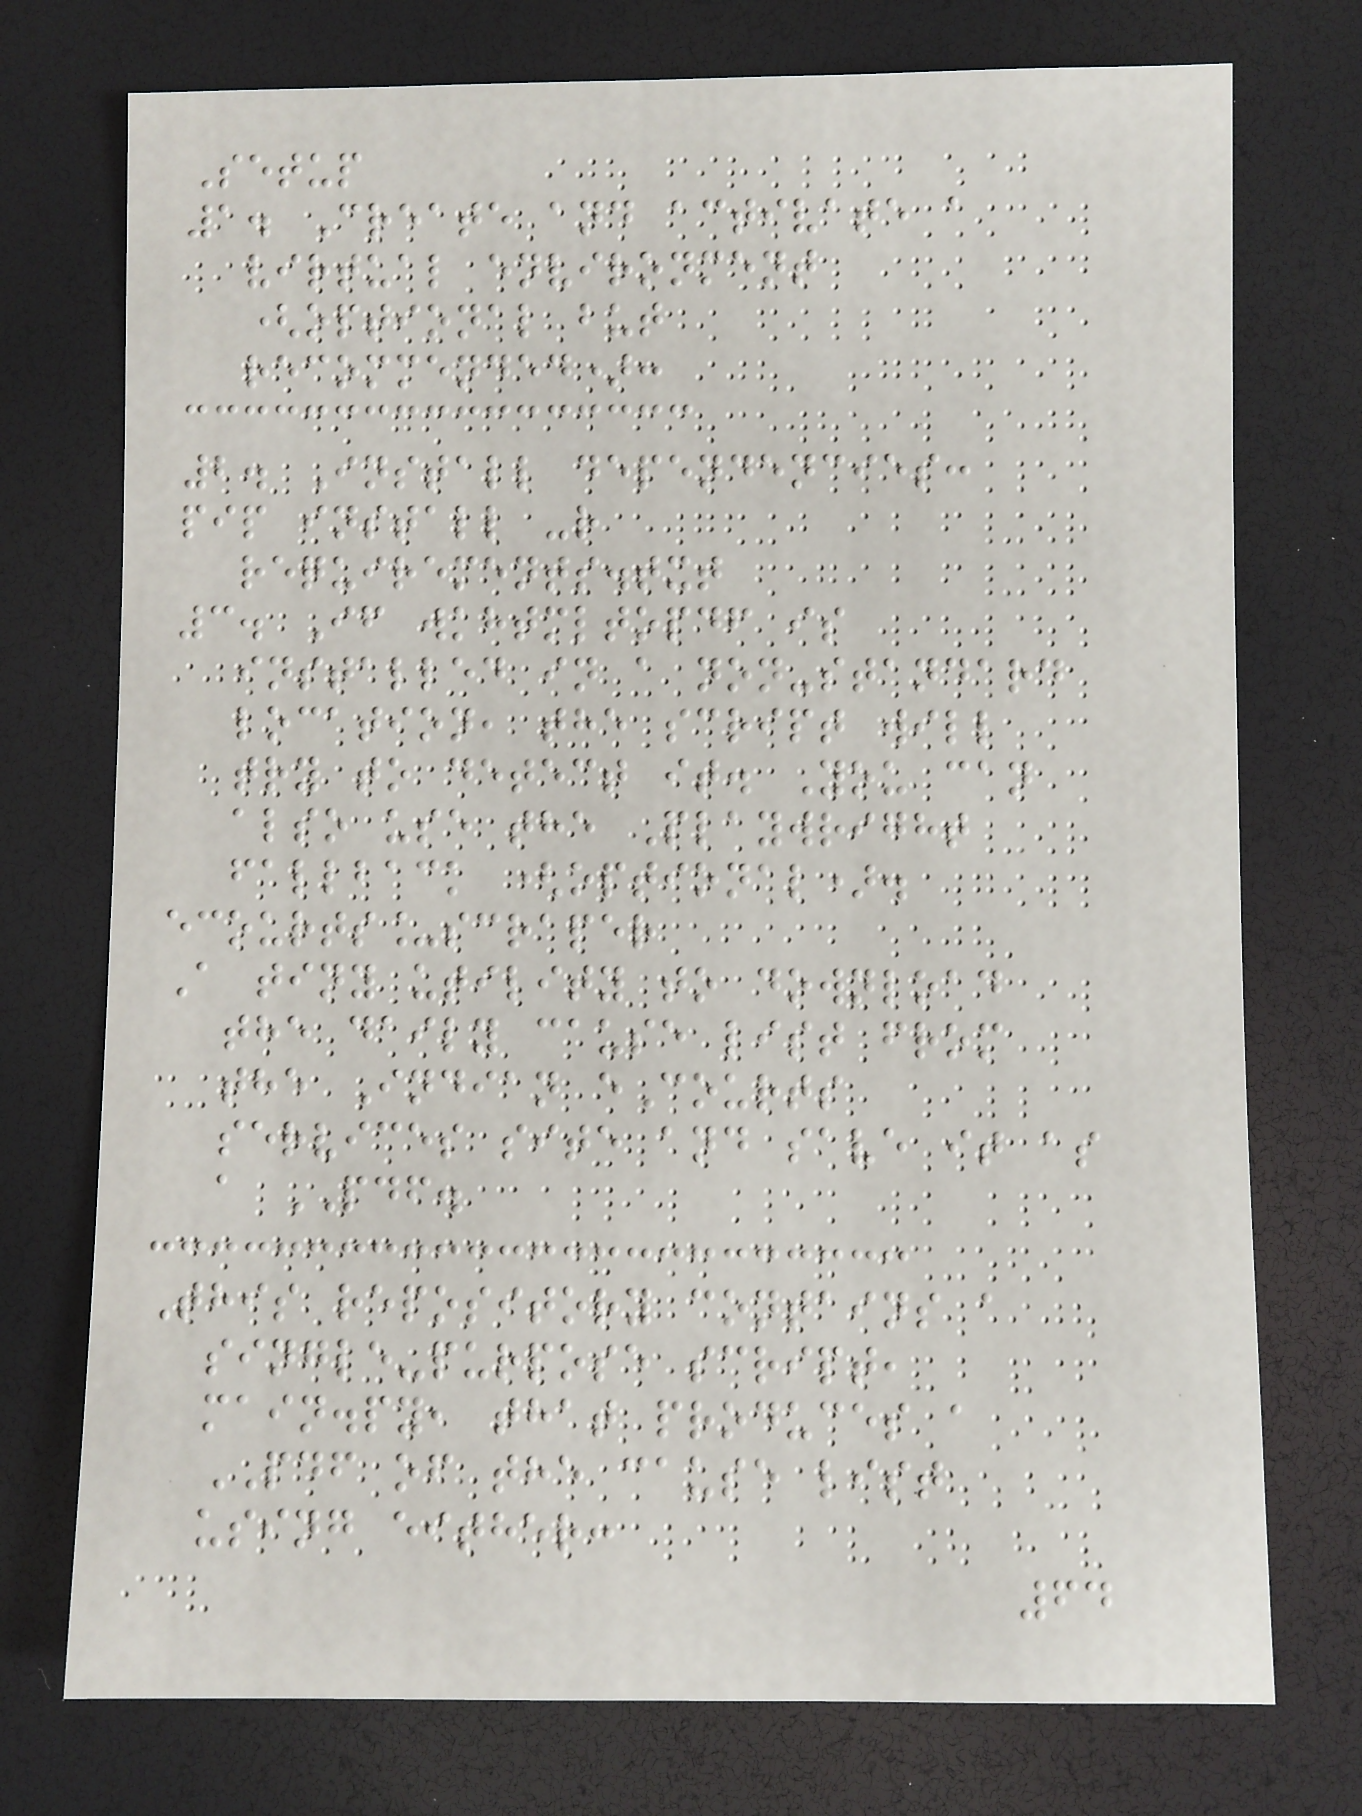Setup
1. Create and activate a
virtual environment
(optional but
recommended):
2. Install dependencies:
pip install -r
requirements.txt
3. If wkhtmltopdf is
installed in a non-standard
location, the script will
try to detect it. You can
also use the Playwright
fallback (optional).
ecourts_scraper
A tiny utility to download
the daily cause list from
the Indian eCourts
services site and save it as
a PDF.
This repository contains a
single-purpose script,
main.py, that produces a
PDF of the cause list
using either:
64
